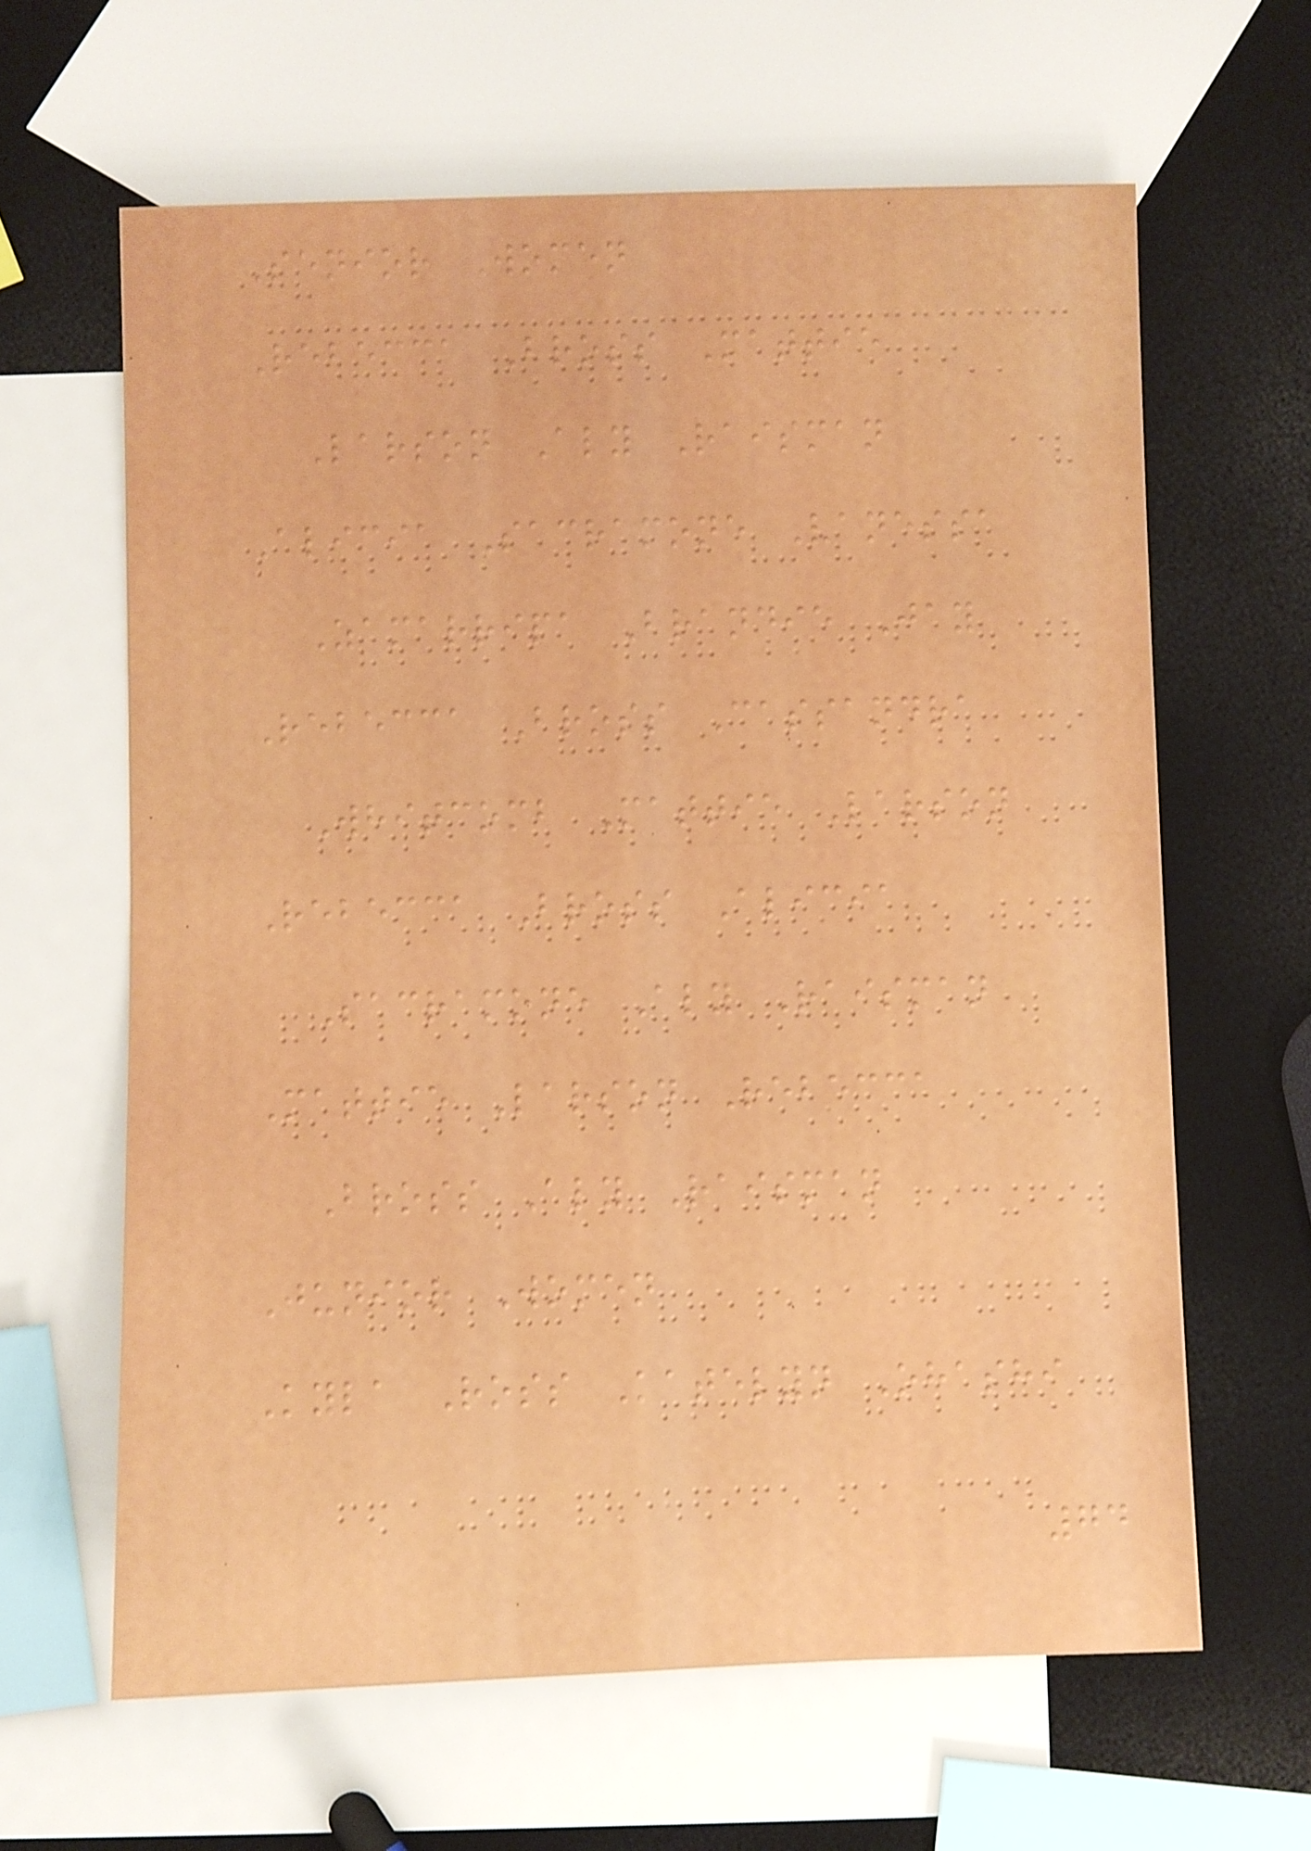Senior Women
Rebecca Bross Mattie
Larson Aly Raisman
Alicia Sacramone Vanessa
Zamarripa Brandie Jay
Rebecca Bross Cassandra
Whitcomb Mattie Larson
Rebecca Bross Alicia
Sacramone Aly Raisman
Mattie Larson Rebecca
Bross Aly Raisman
Junior Women
Kyla Ross Katelyn Ohashi
74
